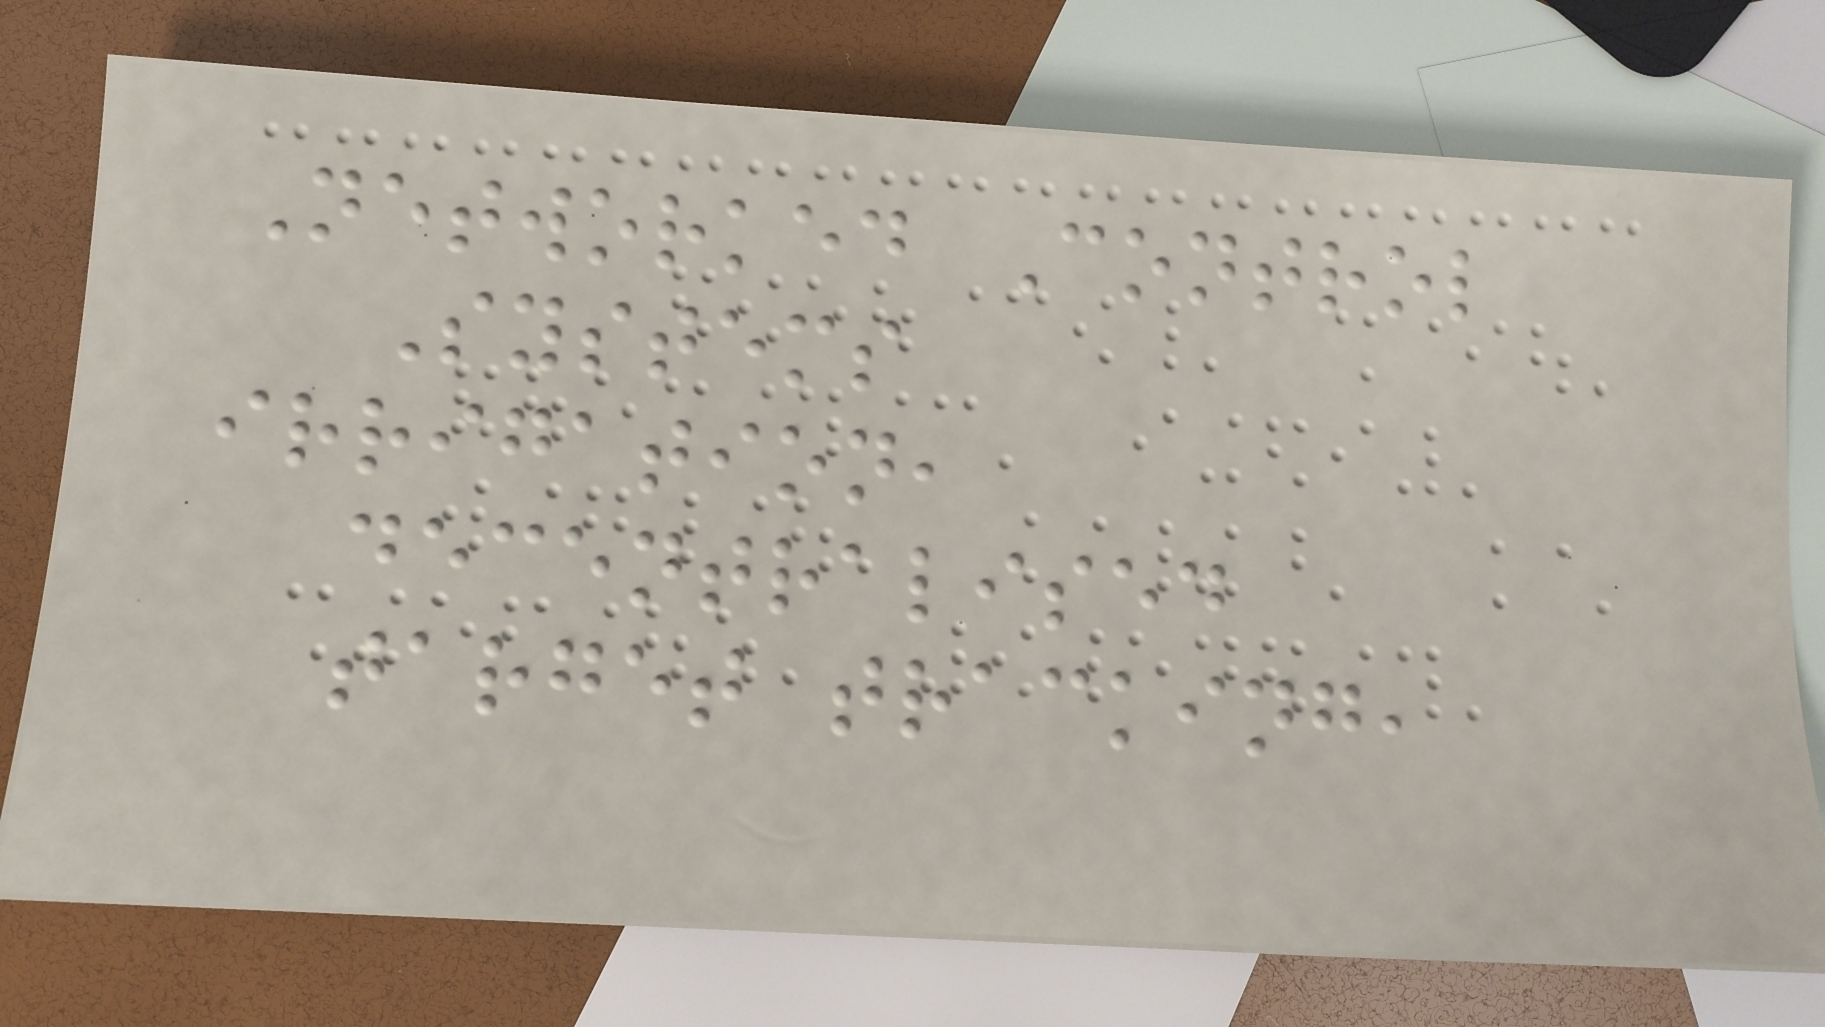Networked Control
Systems
irrigation,
decentralised
target tracking,
